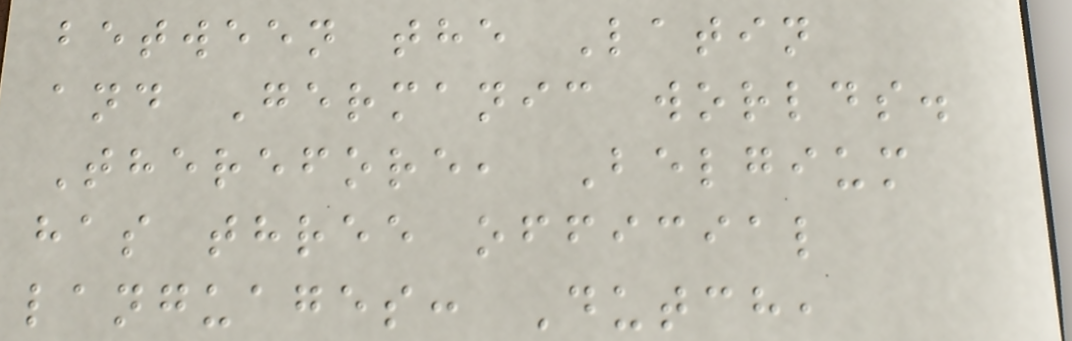between the Latin
and Germanic worlds.
Therefore, Belgium
has three official
languages: Dutch,
